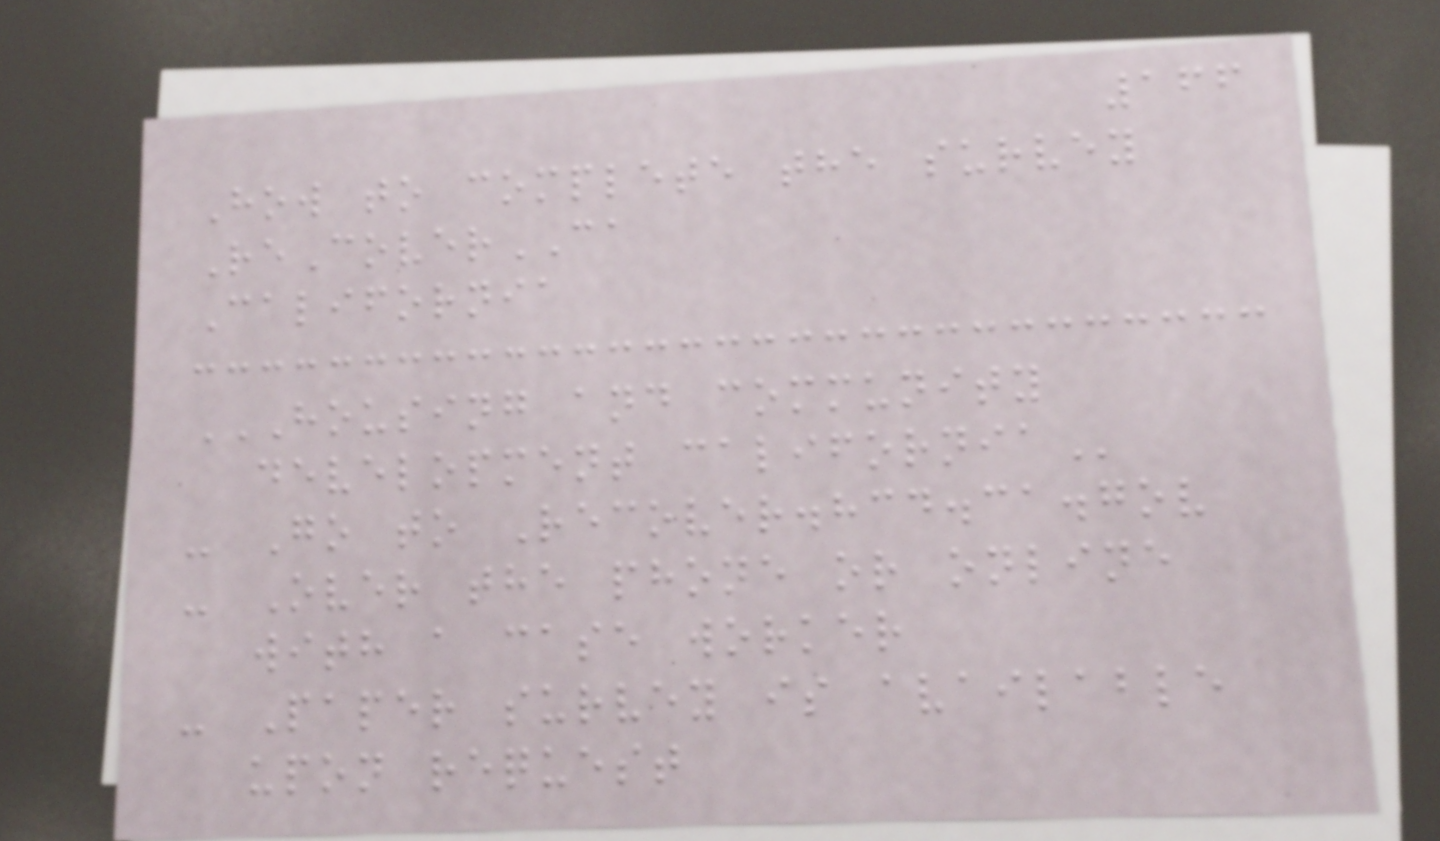166
How to complete the survey
ReCoverCA
California
HOUSING AND COMMUNITY
DEVELOPMENT CALIFORNIA
- Go to Recover.hcd.ca.gov
- Over the phone or online
with a case worker
- Paper survey is available
upon request
